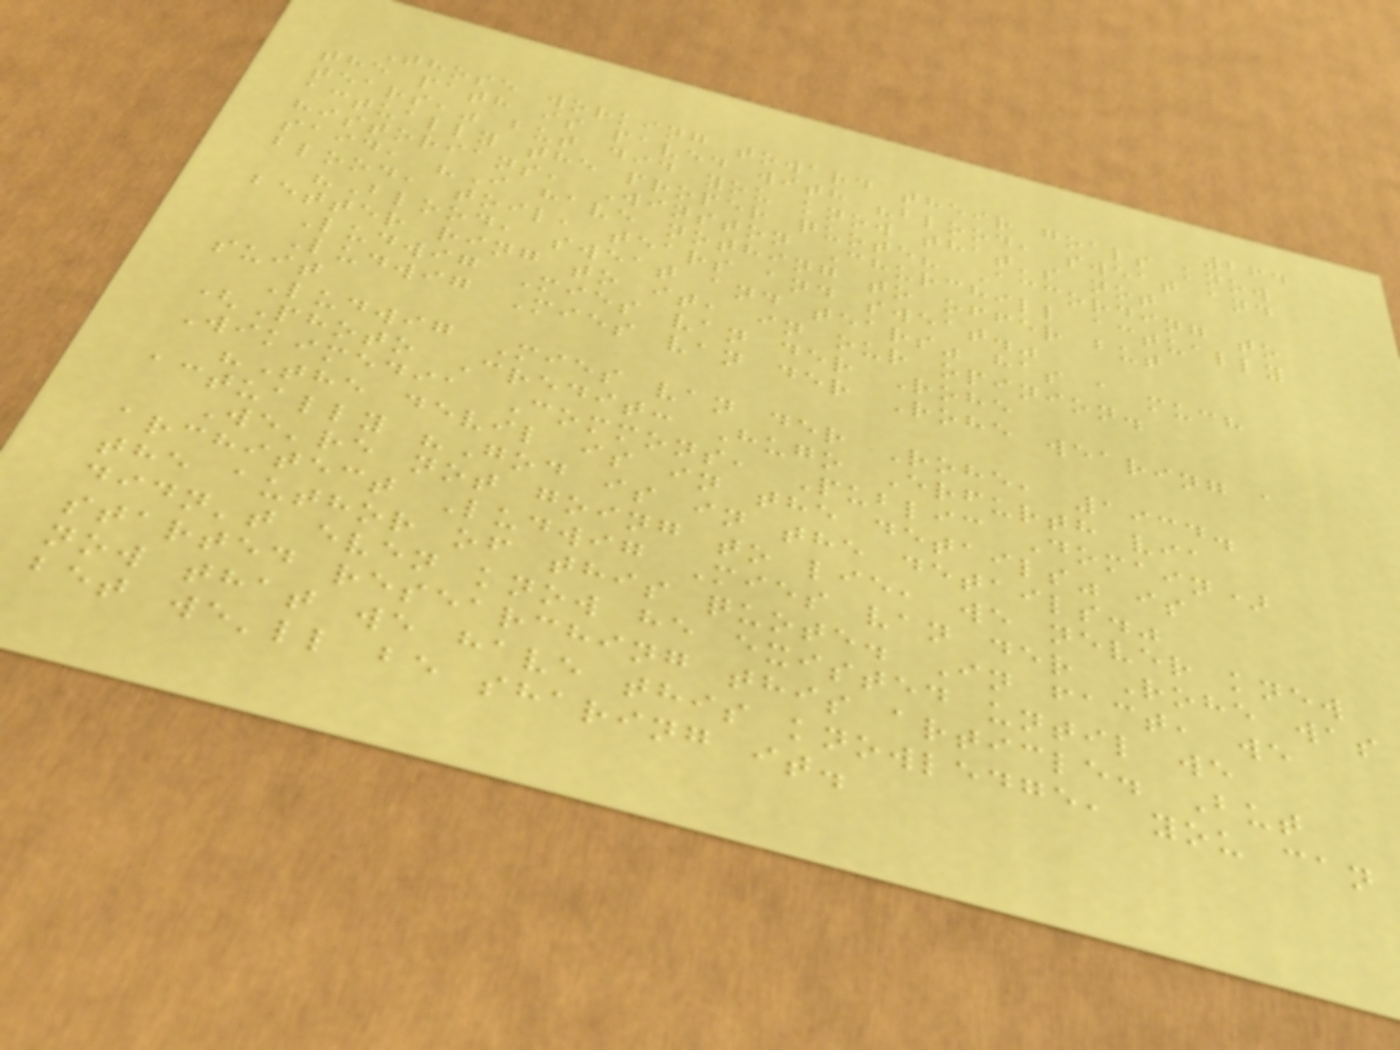264
Those working toward their goals know
the path is paved with "blood, sweat and
tears," but did you know that's not
actually the proper quote? According to
historians, Winston Churchill actually
said, "I have nothing to offer but
blood, toil, tears and sweat."
"Blood, sweat and tears" has a much
better ring to it, in our opinion.
Ludwig Mies van der Rohe
Ludwig Mies van der Rohe wearing a
suit
Ludwig Mies van der Rohe, 1934.
(Photo Credit: Hugo Erfurth via
Wikimedia Commons, Public Domain)
"The devil is in the details" is
actually "God is in the details."
We're not going to lie, we never knew
architect Ludwig Mies van der Rohe was
the author of this quote. In fact, we
didn't even know he existed until we
started researching this article. But
now that we have this knowledge, you can
bet we'll be sharing it.
